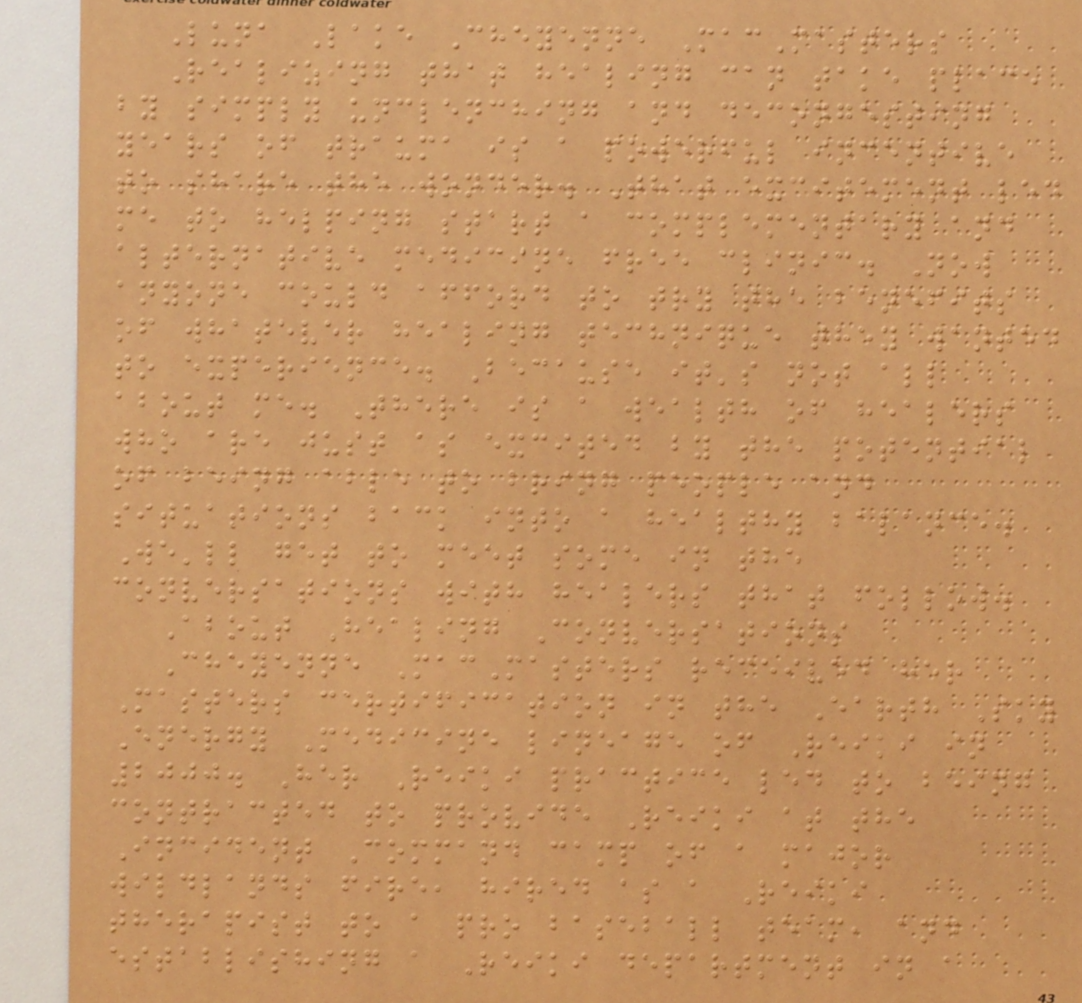Luna Lake Cheyenne MacMasters
Realizing that healing can take place
by simply unclenching and decongesting
years of trauma is a powerful incentive
to share the wonder. That excitement led
me to helping start a complementary and
alternative medicine free clinic. Now
anyone could afford to try the benefits
of whatever healing technique they wanted
to experience. Because it's not all
about me. There is a wealth of healers
who are just as excited by the potential
of being able to bring people and
situations back into a healthy balance.
We'll get to meet some in the
conversations with healers that follow.
About Healing Conversations
Cheyenne MacMasters received her
Masters certification in the Earth Sky
Energy Medicine lineage of Reiki in
2000. Her Reiki practice led to being
contracted to provide Reiki at the
Incident Command camp of a major
wildlands fire, hired as a Reiki
therapist to a pro baseball team, and
establishing a Reiki department in a
